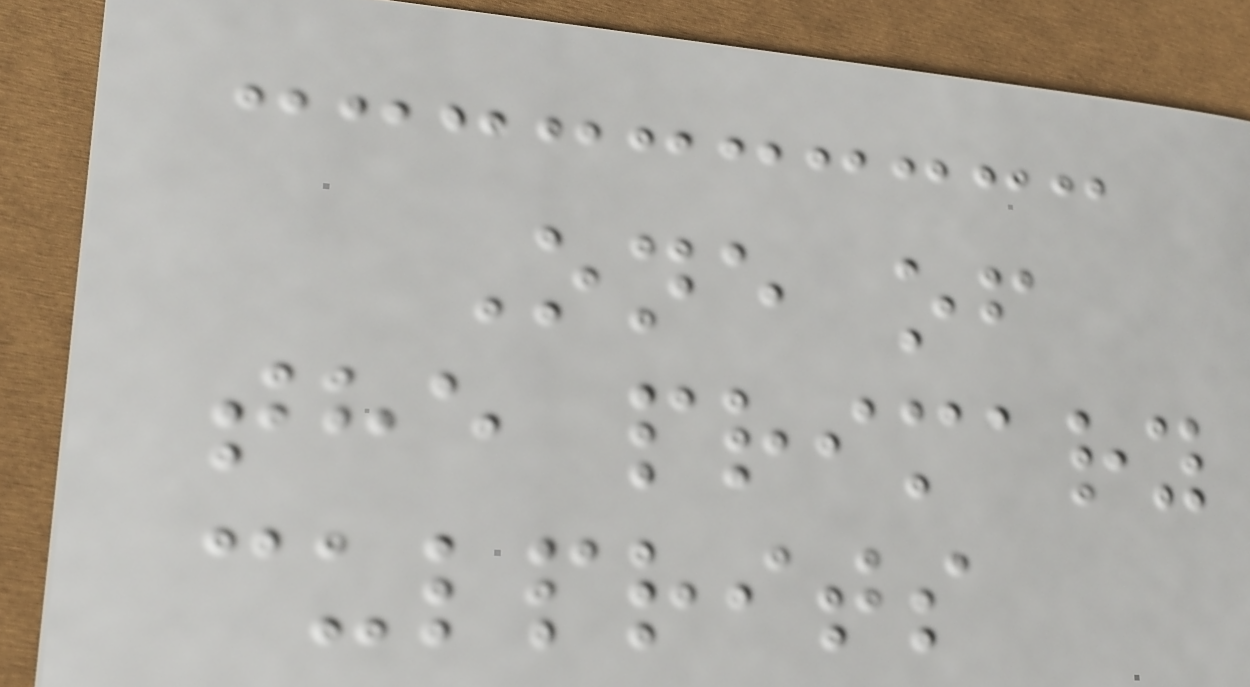One of
the primary
culprits
